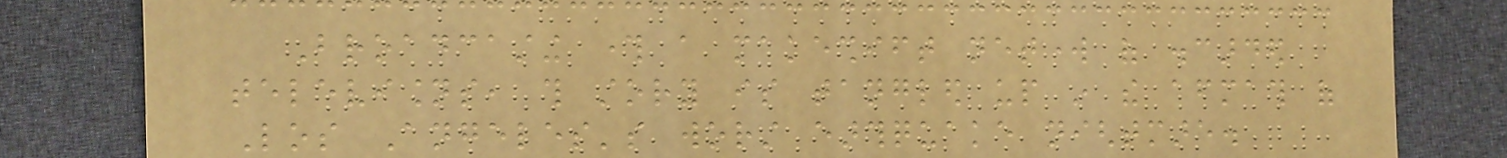Broadcasting through a makeshift network of discarded
televisions, this story is tangled up in the aftermath of
Los Angeles's worst earthquake nightmare.
